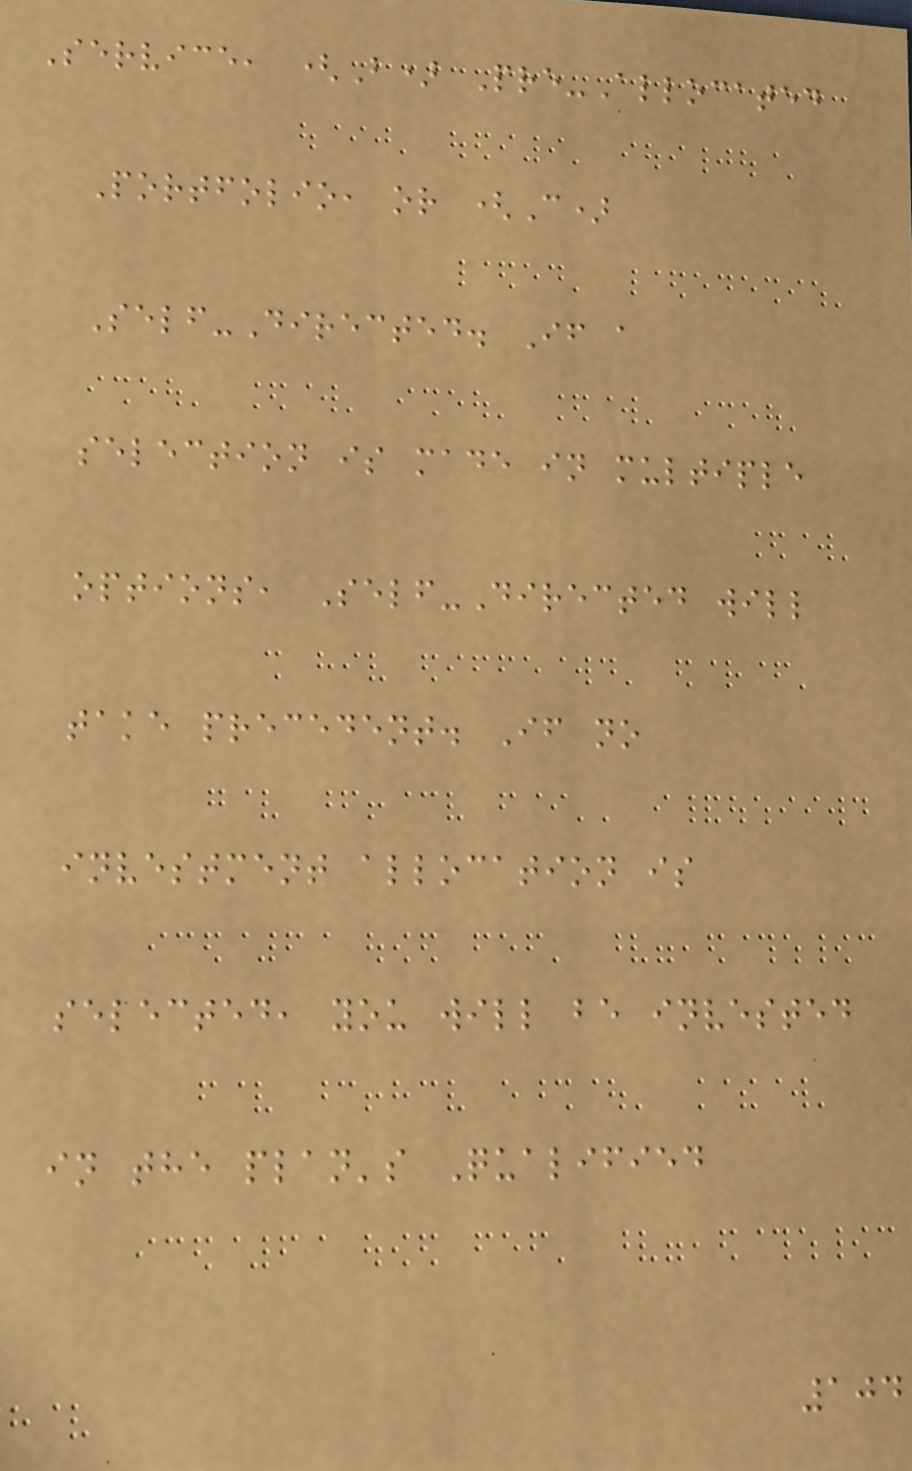Service, (B) Pre-Allocated
Portfolio, or (C)
Self-Directed. If a
selection is made in multiple
options, Self-Directed will
take precedent. If no
investment allocation is
selected, you will be invested
in the plan's Qualified
104
